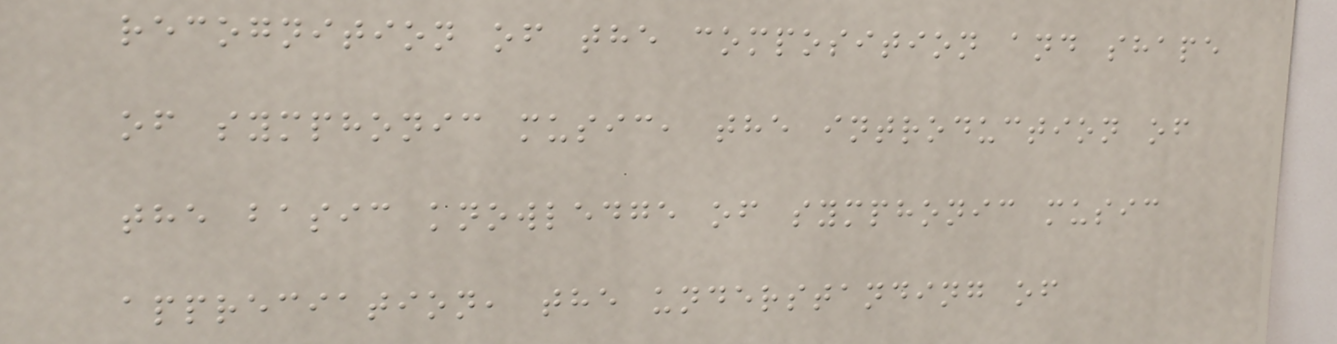recognition of the composition and shape
of symphonic music, the introduction of
the basic knowledge of symphonic music
appreciation, the understanding of
